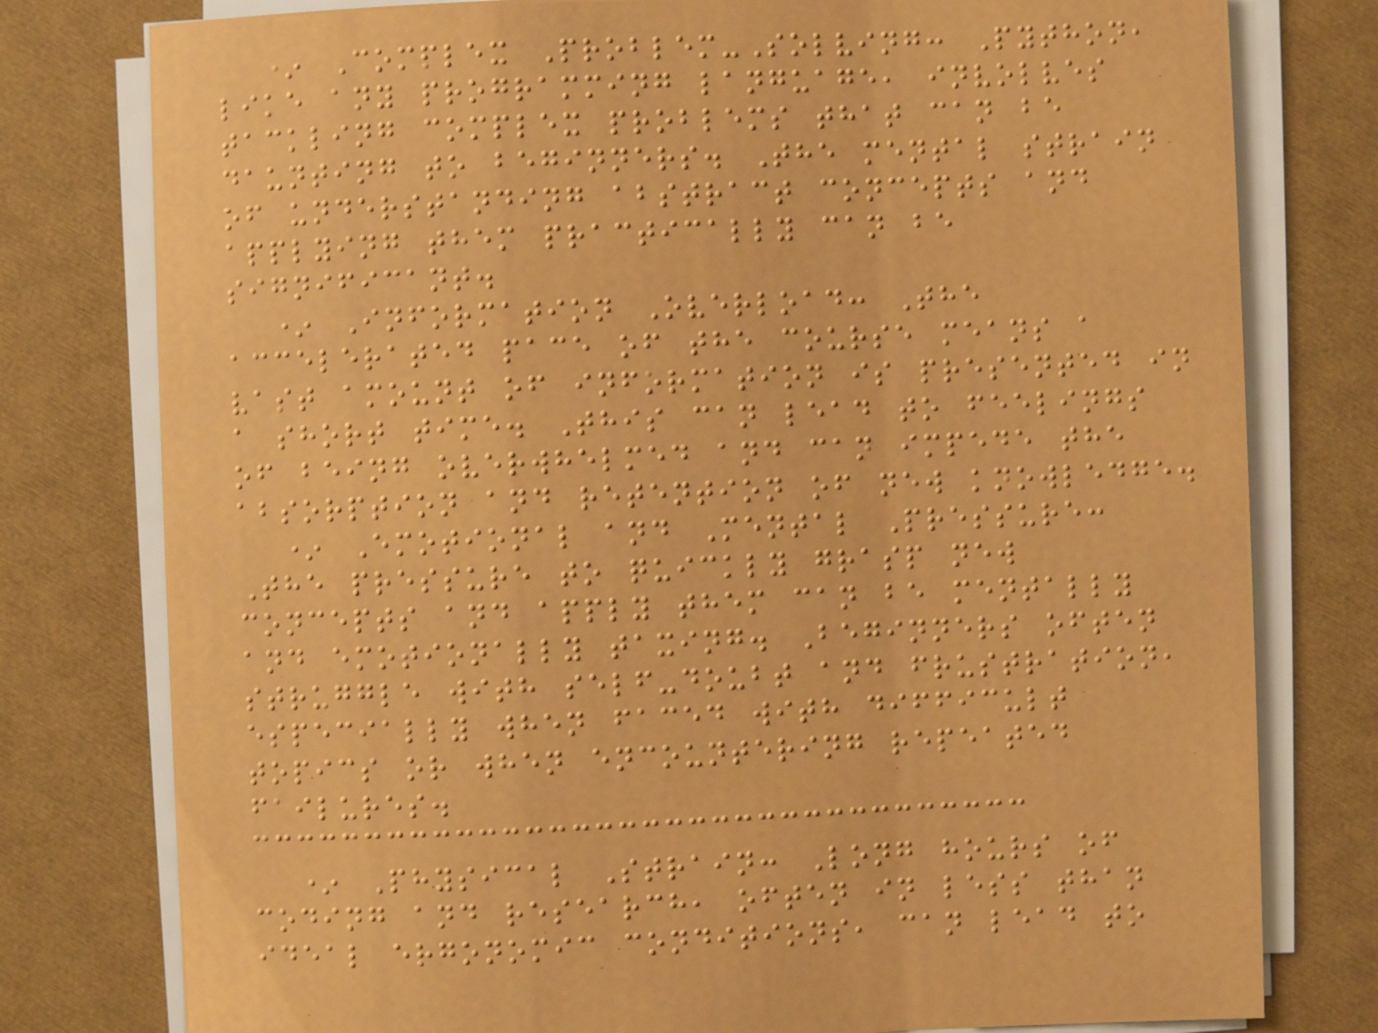* Complex Problem-Solving: Python,
like any programming language, involves
tackling complex problems that can be
daunting to beginners. The mental strain
of understanding abstract concepts and
applying them practically can be
significant.
* Information Overload: The
accelerated pace of the course means a
vast amount of information is presented in
a short time. This can lead to feelings
of being overwhelmed and can impede the
absorption and retention of new knowledge.
* Emotional and Mental Pressure:
The pressure to quickly grasp new
concepts and apply them can be mentally
and emotionally taxing. Beginners often
struggle with self-doubt and frustration,
especially when faced with difficult
topics or when encountering repeated
failures.
* Physical Strain: Long hours of
coding and research, often in less than
ideal ergonomic conditions, can lead to
